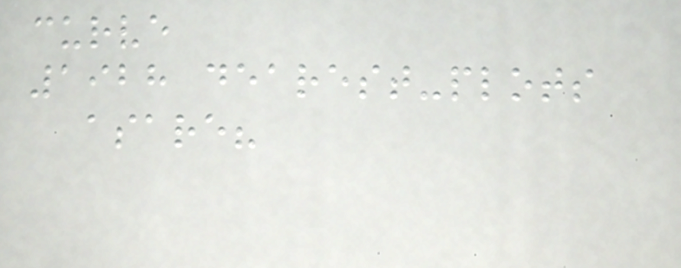curve
1928 dearest-plots
asare?
